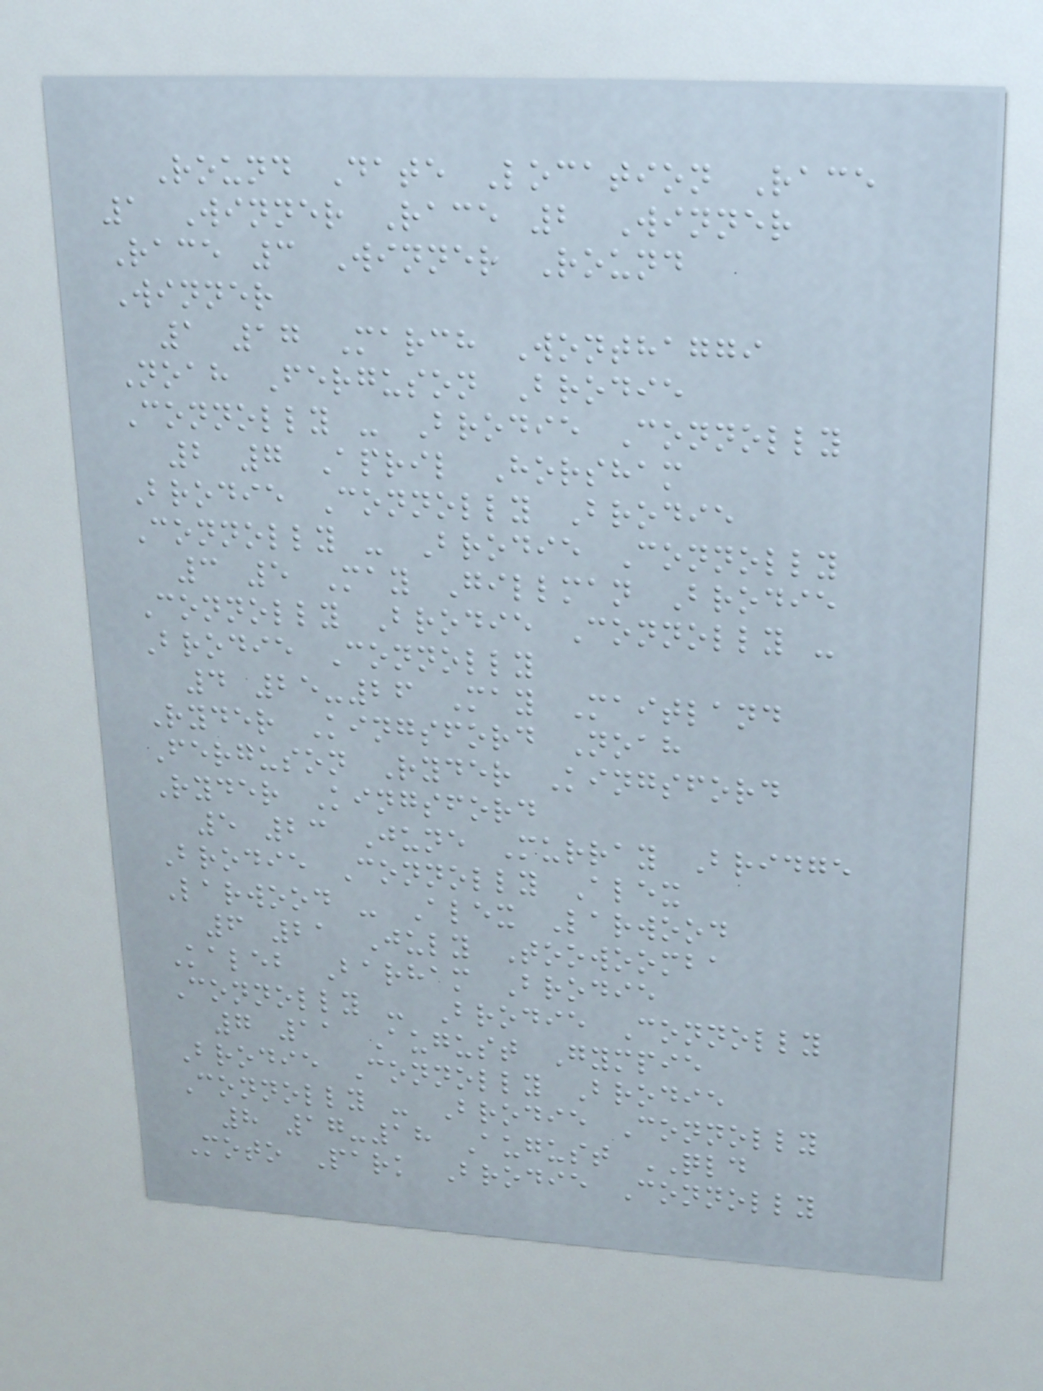Round Date Location Race
1 Winner Race 2 Winner
Race 3 Winner Round
Winner
1 17 March Wonthaggi
Noah Ferguson Brodie
Connolly - Brodie Connolly
2 7 April Horsham
Brodie Connolly Brodie
Connolly - Brodie Connolly
3 5 May Gillman Brodie
Connolly Brodie Connolly -
Brodie Connolly
4 25-26 May Maitland
Ryder Kingsford Noah
Ferguson Ryder Kingsford
Ryder Kingsford
5 23 June Murray Bridge
Brodie Connolly Alex
Larwood - Alex Larwood
6 21 July Toowoomba
Kaleb Barham Brodie
Connolly - Brodie Connolly
7 11 August Gympie
Brodie Connolly Brodie
Connolly - Brodie Connolly
8 17-18 August QLD
Moto Park Brodie Connolly
